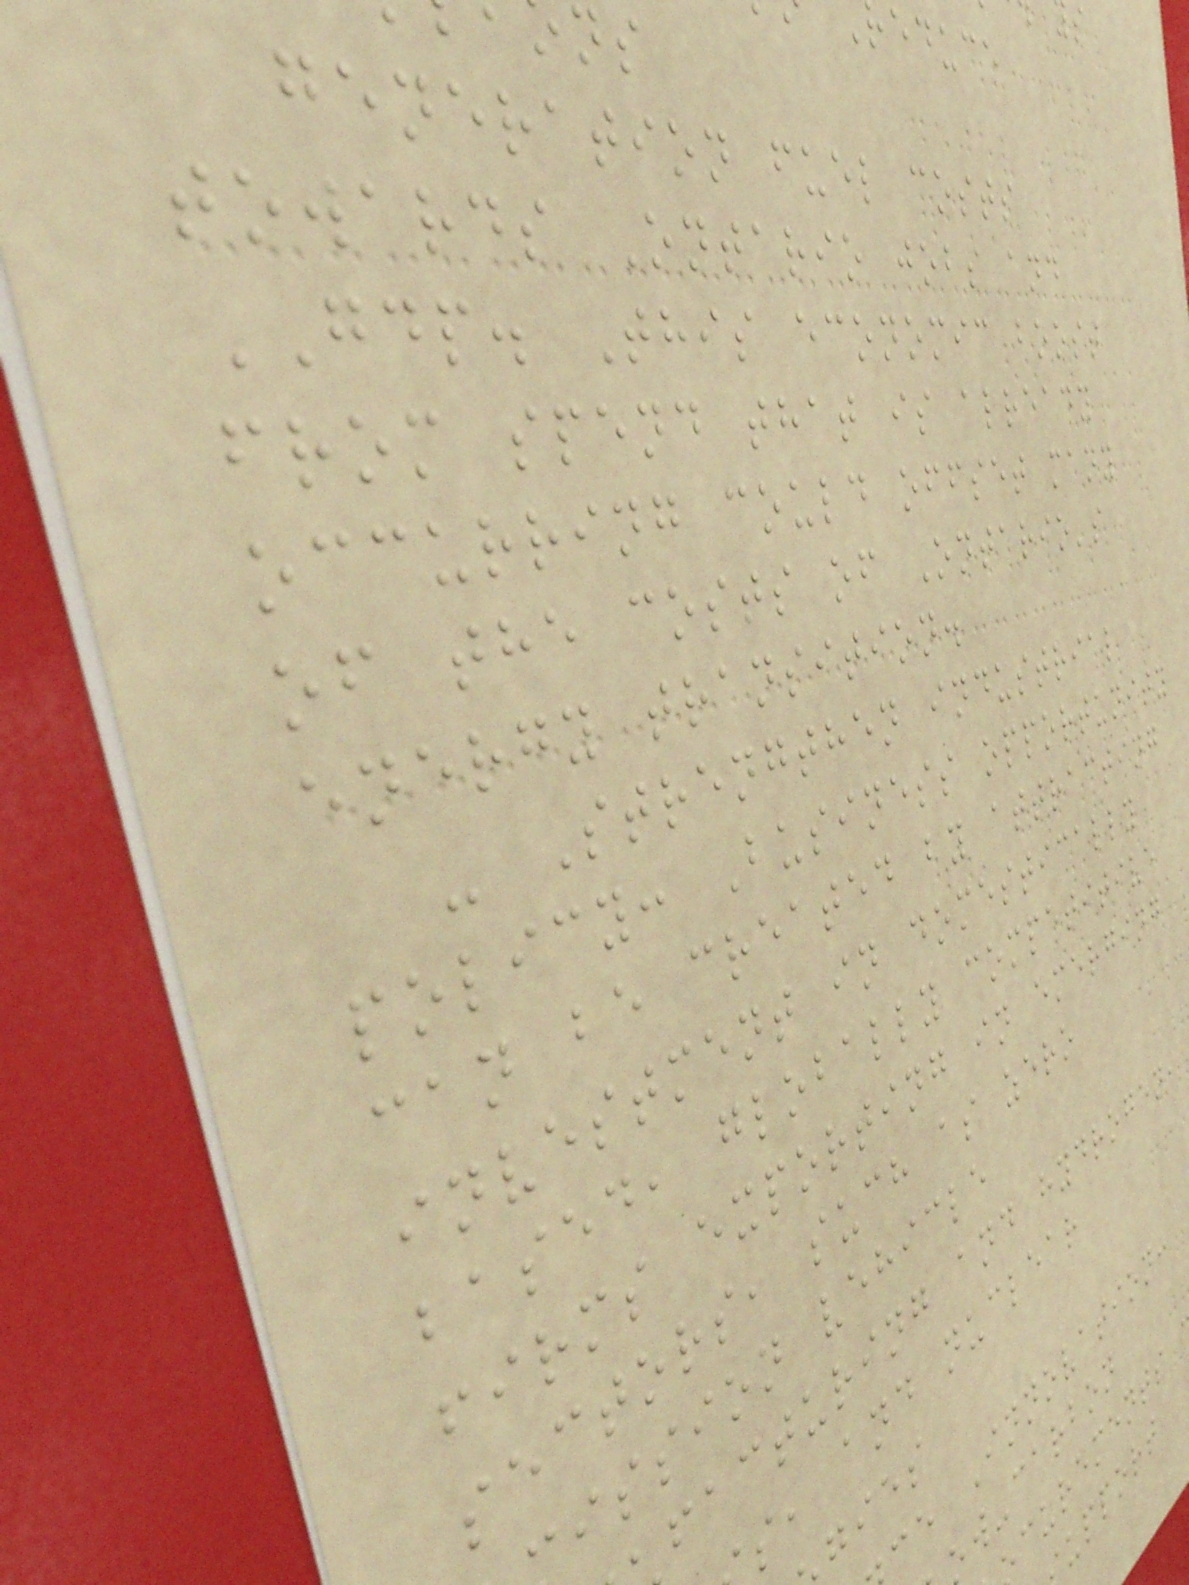generation fuel costs
towards Ontario jobs and
GDP. This economic boost
from spend that is already
occurring could offset many
of the costs of Ontario's
energy transition.
- Strengthen industrial
policy: Business opportunity
can be created by attracting
investment in domestically
based, globally competitive
firms exporting in emerging
sectors, such as zero
ission vehicle
facturing and hydrogen,
s, and nuclear
gies
ce Innovation:
ow-carbon
curements
upport
